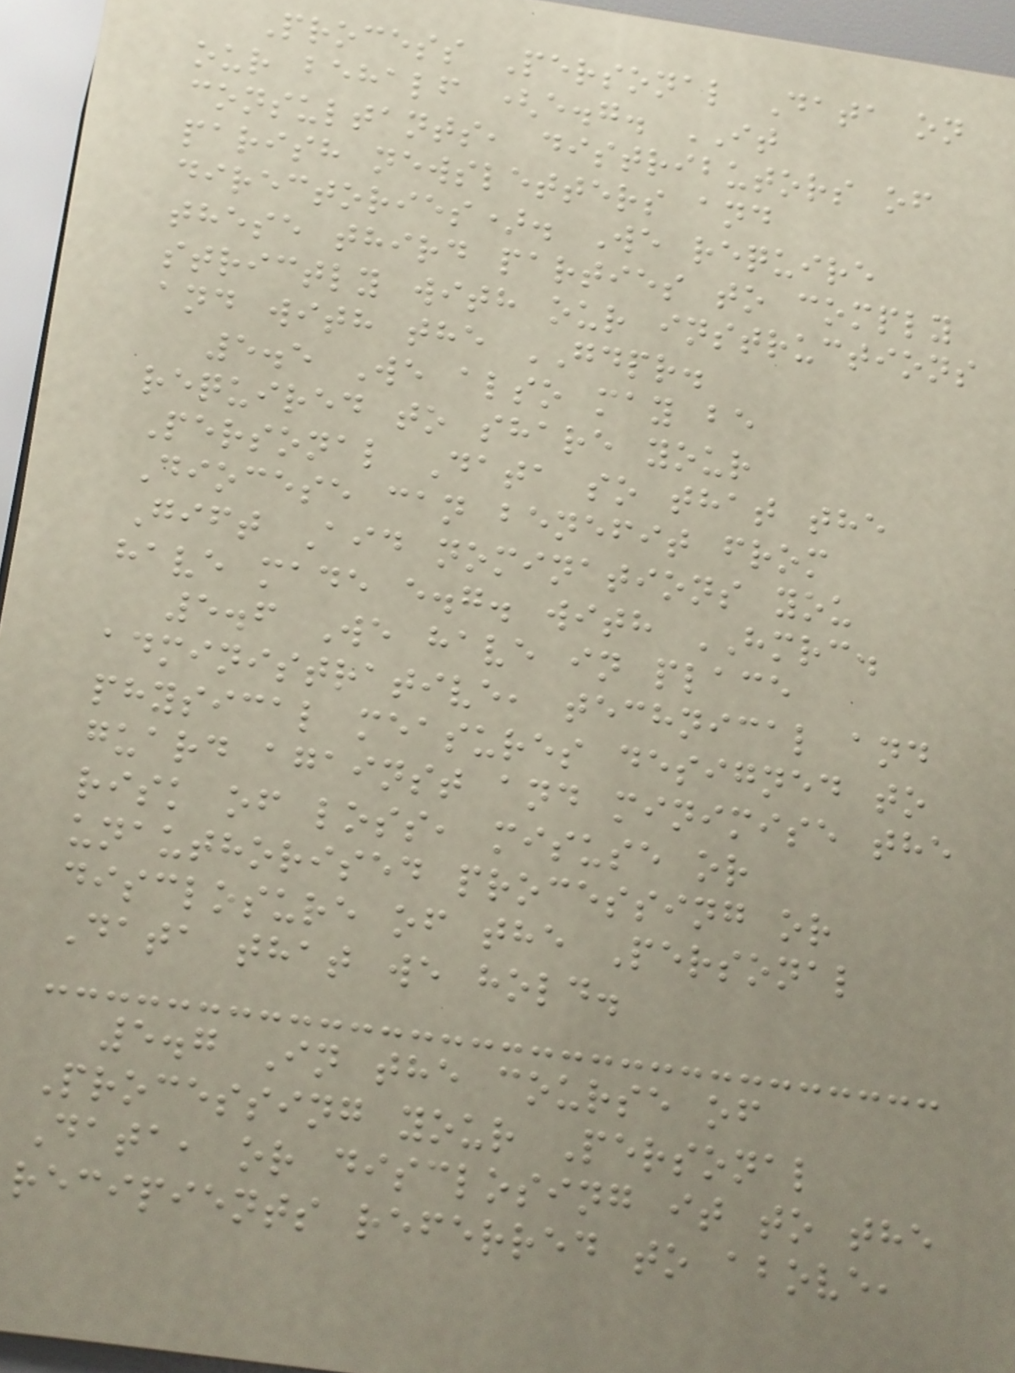Process Personal Data on
our behalf (e.g. IT
consultants, distributors of
parish newsletters and
directories). We require
these third parties to comply
strictly with our instructions
and with the GDPR.
5.5 We also may be
required to share your
Personal Data so that the
Diocese can benefit from
Gift Aid nominations you
have made e.g. with HMRC.
5.6 We have in place
administrative, technical and
physical measures designed to
guard against and minimise the
risk of loss, misuse or
unauthorised processing or
disclosure of the Personal
Data that we hold.
5.7 In the course of
Processing your Personal
Data, or disclosing it to the
recipients referred to above,
